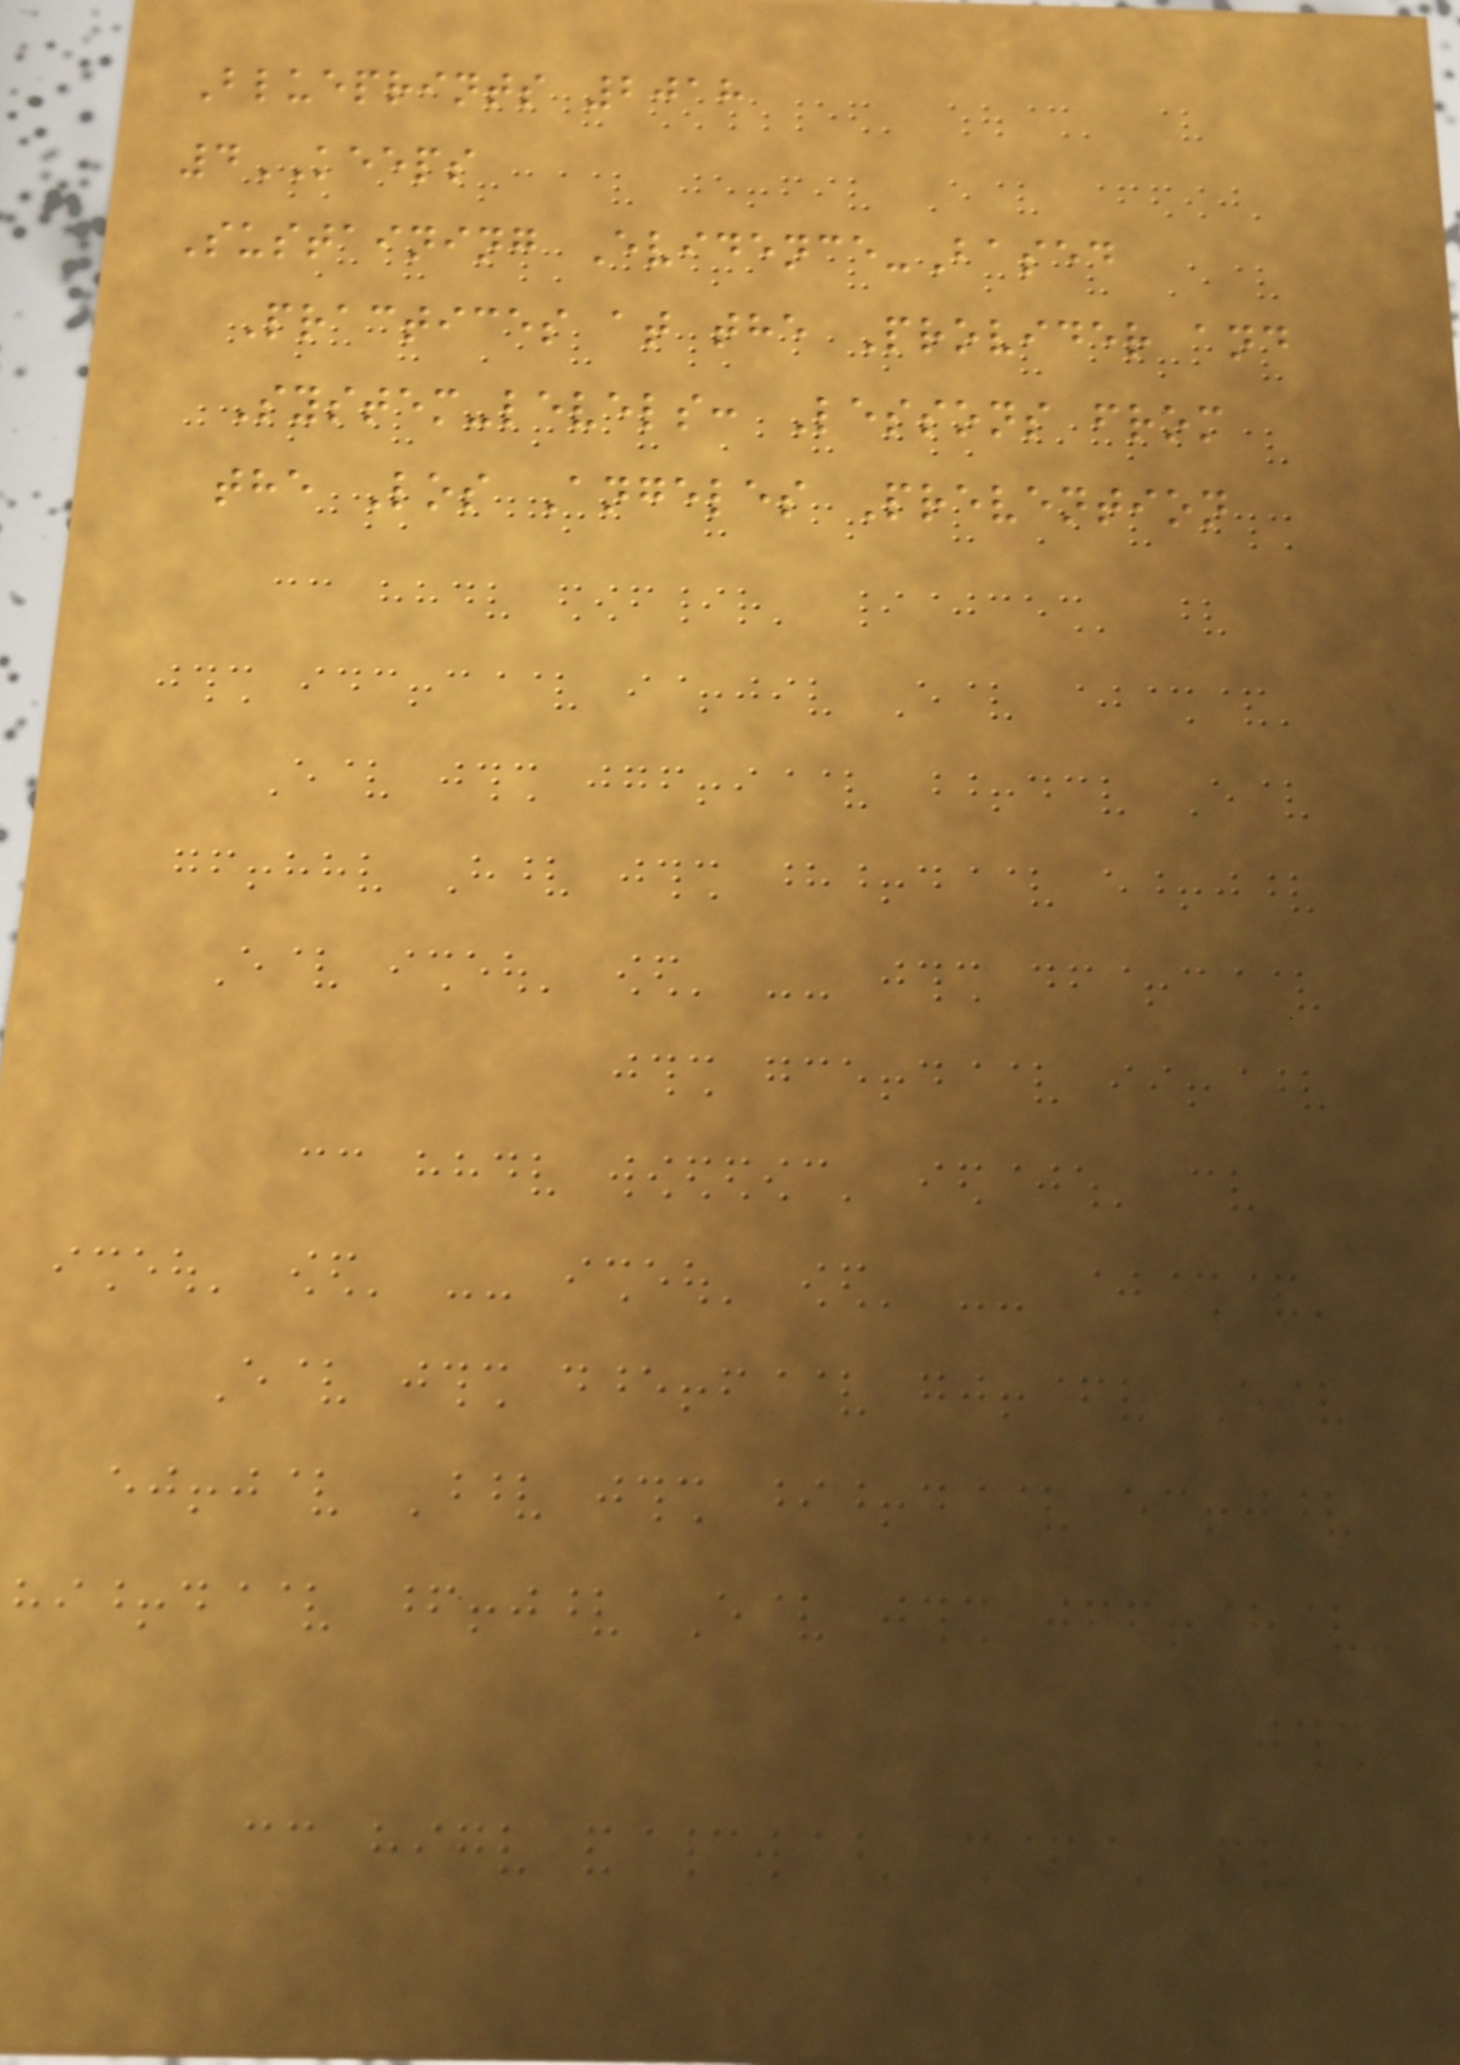Blueprints 2018
4KEEPS
Sustaining Evidence-Based
Practices at the Provider and
System-levels: Lessons from
the Los Angeles Prevention
